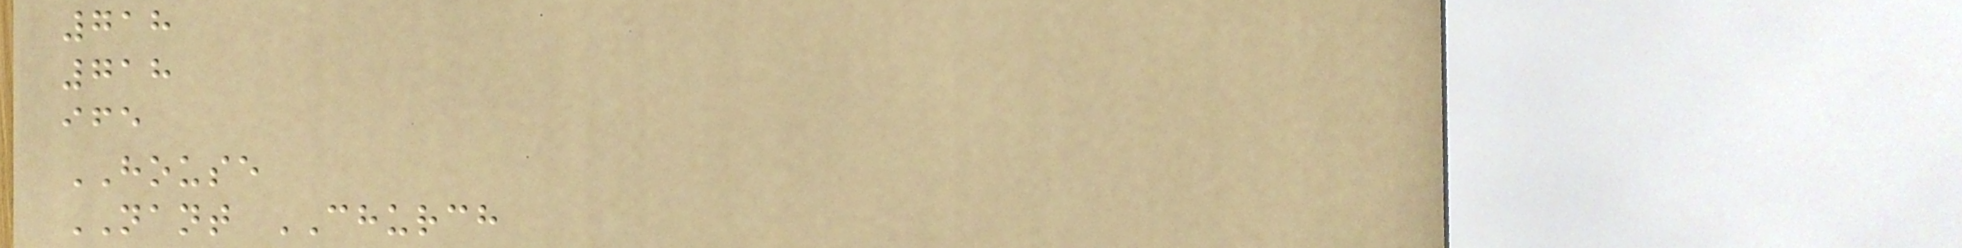718
718
ife
HOUSE
NANT CHURCH
